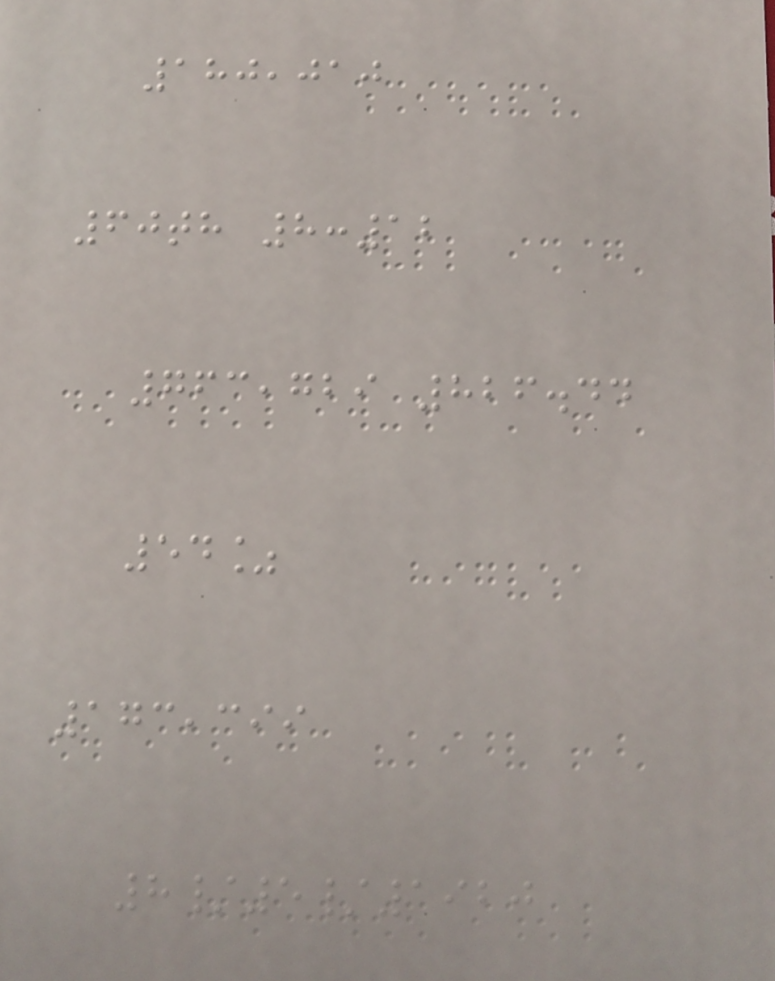180,010
60th 8:12
763,729 826.44
54%
173,399
8/5/1920
